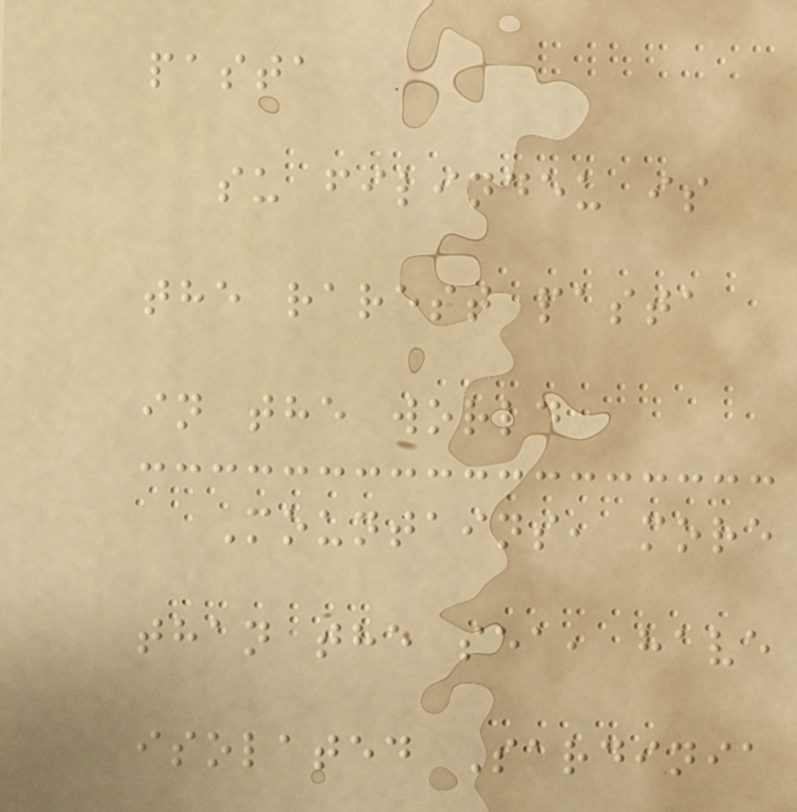pasta
su filindeu is
the rarest pasta
in the world
Mountains, more
than the sea, have
isolated Sardinia
